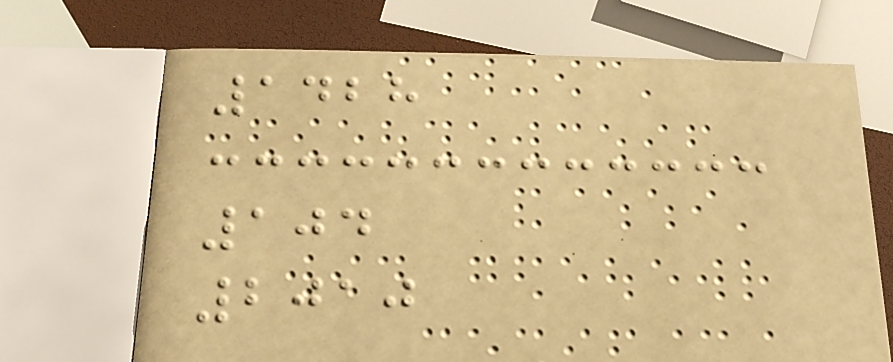1428
104
2010
